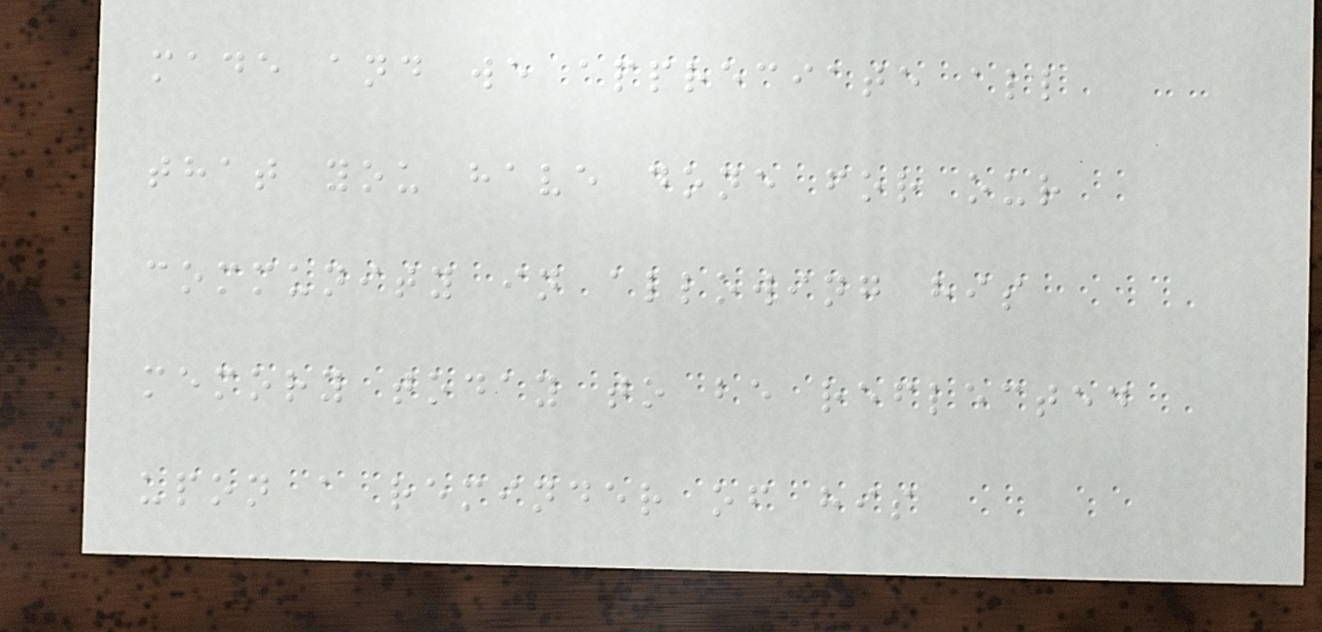made and we appreciate all
that you have done for our
community in allowing his
memory today to be reflected
upon a reminder of his
